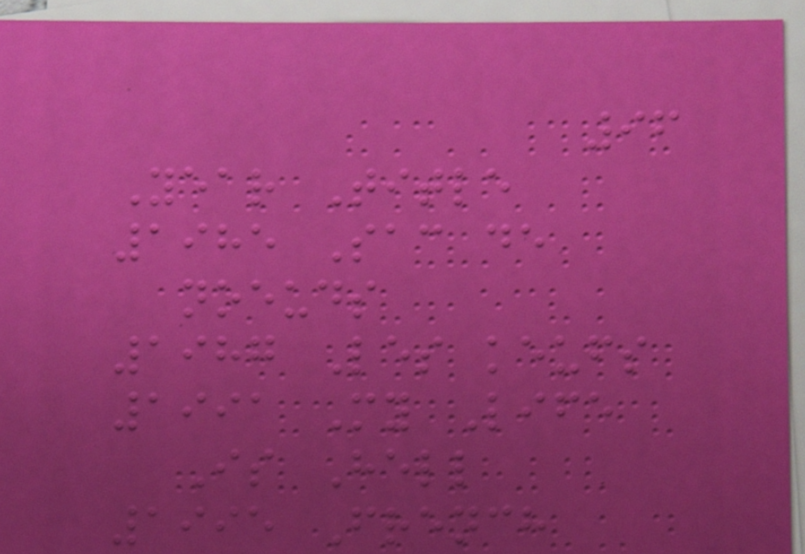96
Year Title
1985 Sac de
noeuds
1987 Les keufs
1991 My Life
Is Hell
1995 French
